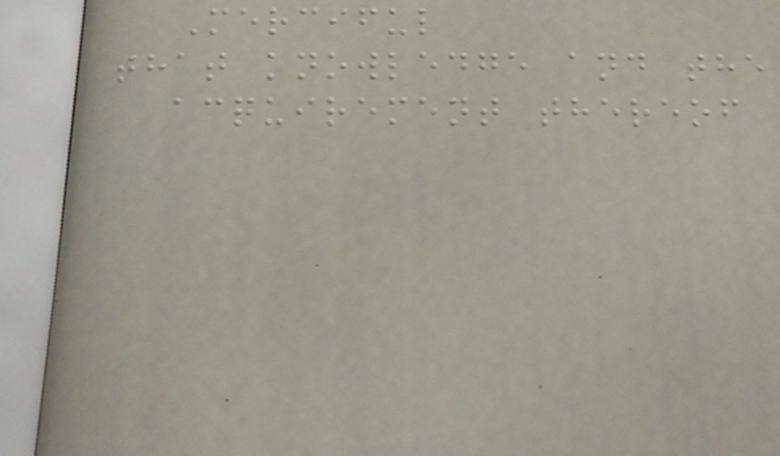Merciful
that knowledge and the
acquirement thereof
